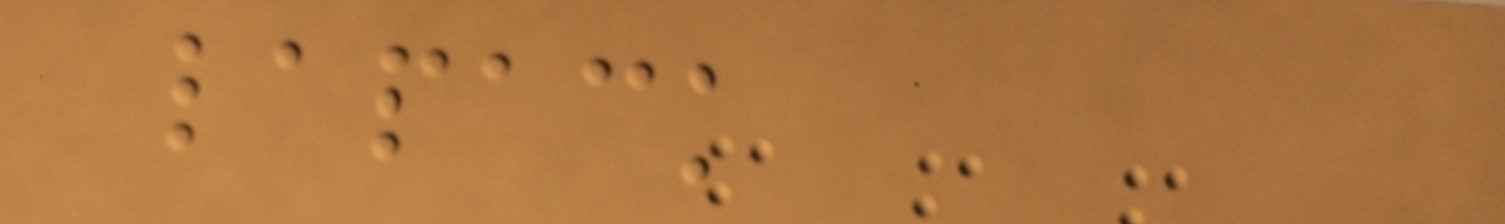lapack
